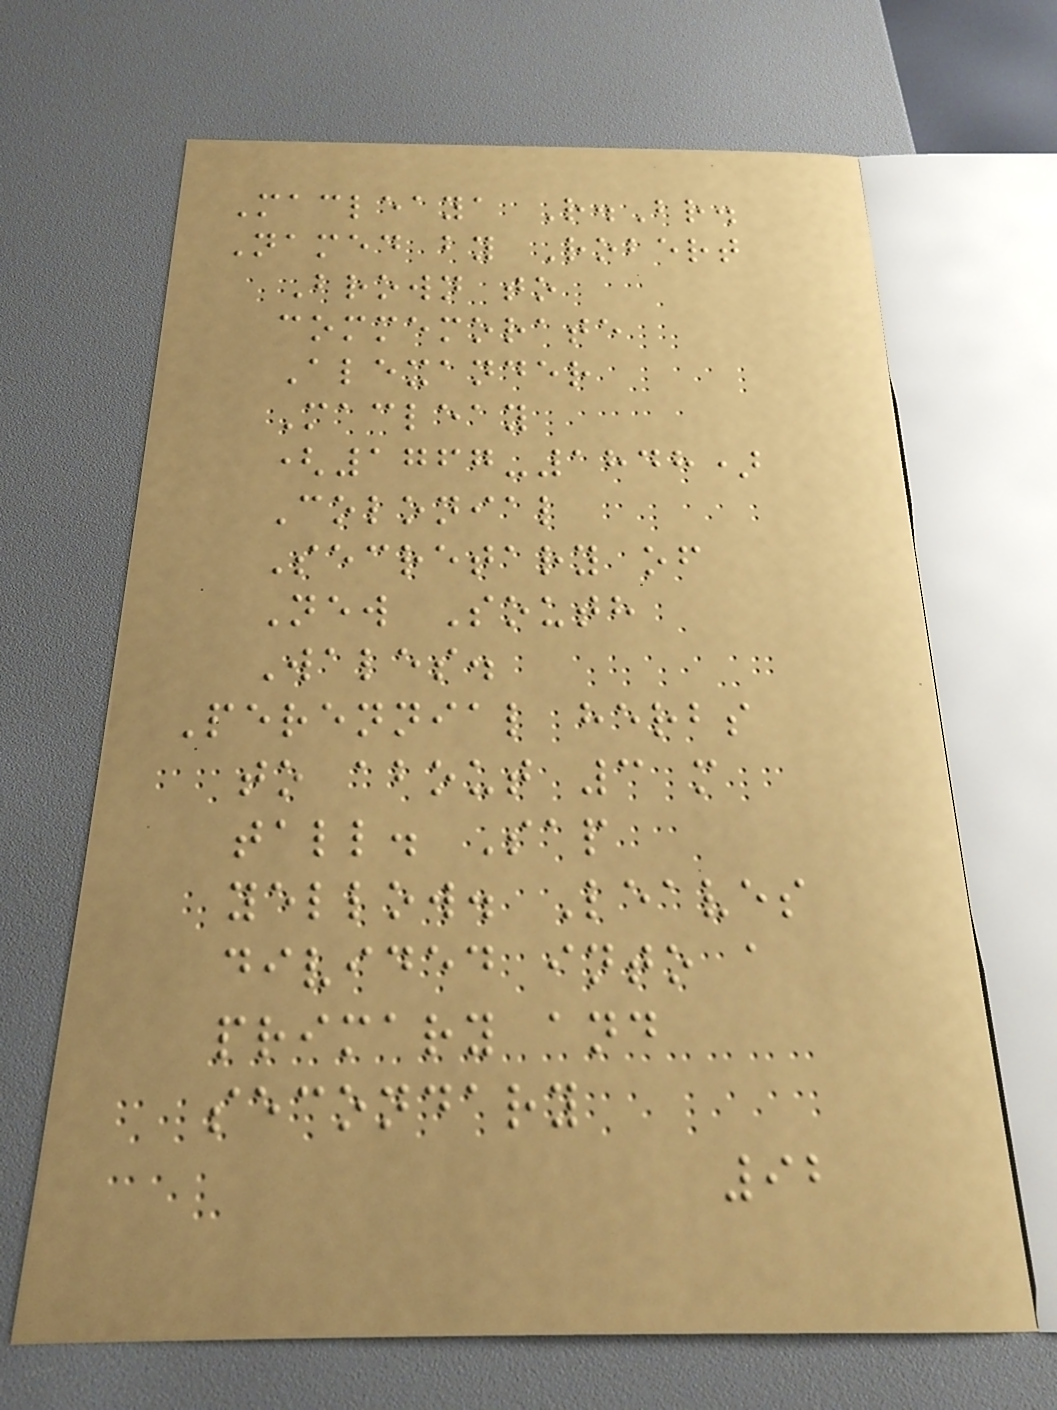Macleaya R.Br.
Named by Robert
Brown to
commemorate
Alexander
Macleay
(1767-1848)
Colonial
Secretary of
New South
Wales.
Perennial herbs
to about 3 m
tall. Sap
yellow. Leaves
divided into a
primary and
secondary
92
